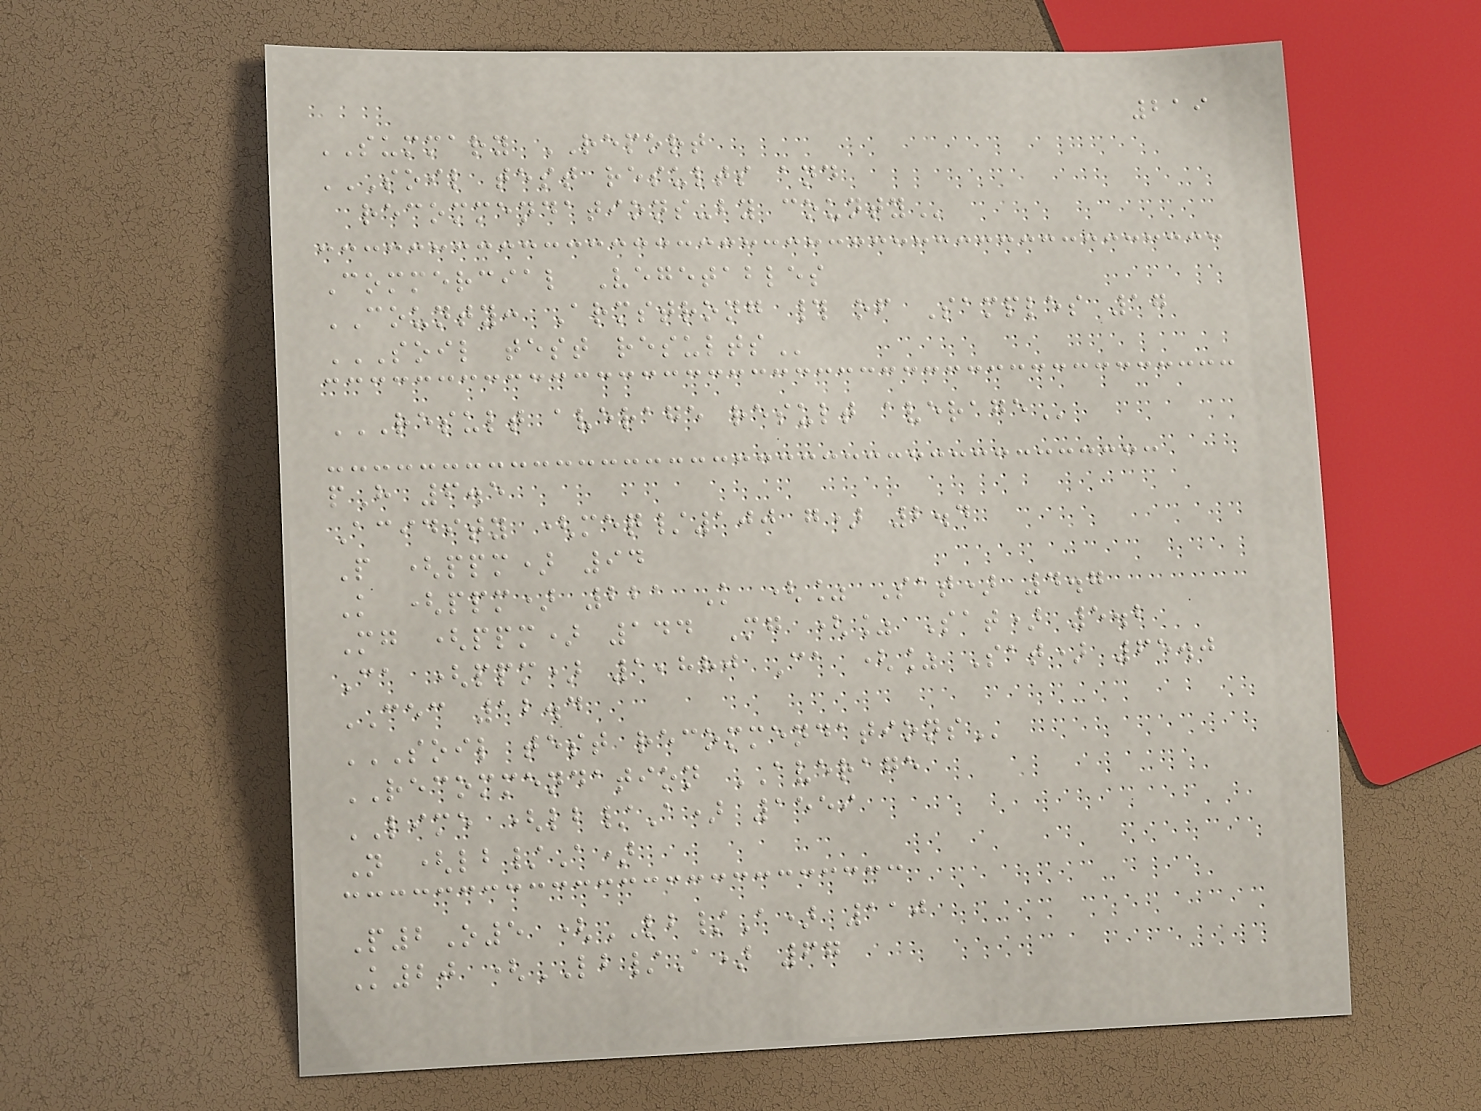219
SUMMARY REPORT
SOIL TEST RESULTS AND
RECOMMENDATIONS-BY COUNTY
Commercial Vegetables
COUNTY: Armstrong # of Samples 17
SOIL TEST RESULTS
RESULT AVERAGE RESULT AVERAGE
pH 6.5
Acidity (meq/100 g) 2.4
P (ppm) 94
K (ppm) 221 K (% Sat) 4.7
Mg (ppm) 144 Mg (% Sat) 5.2
Ca (ppm) 1,880 Ca (% Sat) 65.0
CEC 12.4
SOIL TEST RECOMMENDATIONS
RECOMMENDATION AVERAGE
LIME (lb/A) 1559
N (lb/A)
P2O5 (LB/A) 110
K20 (LB/A) 67
